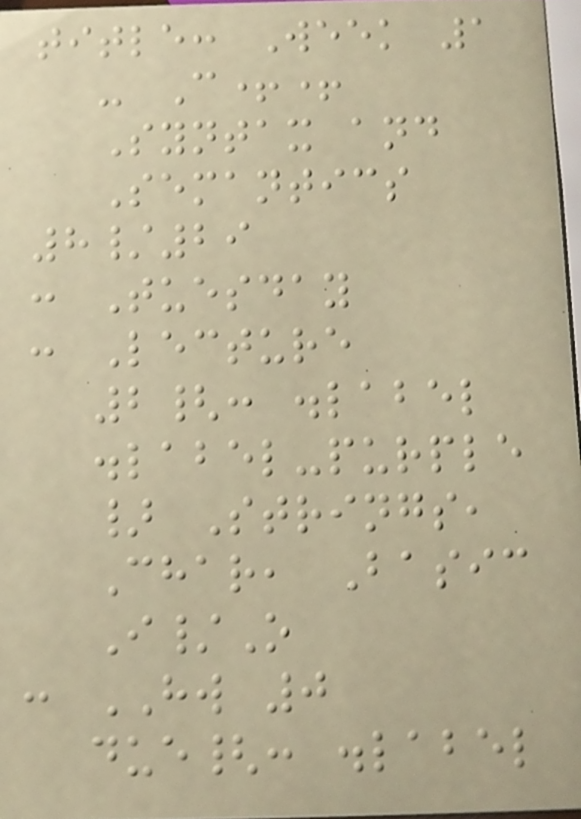title: Week 1
- C++
Syntax and
Semantics
8/29
: Tuesday
: Lecture
2{: .label
.label-purple
} Strings,
Char, Basic
I/O
: HW 0
due{: .label
